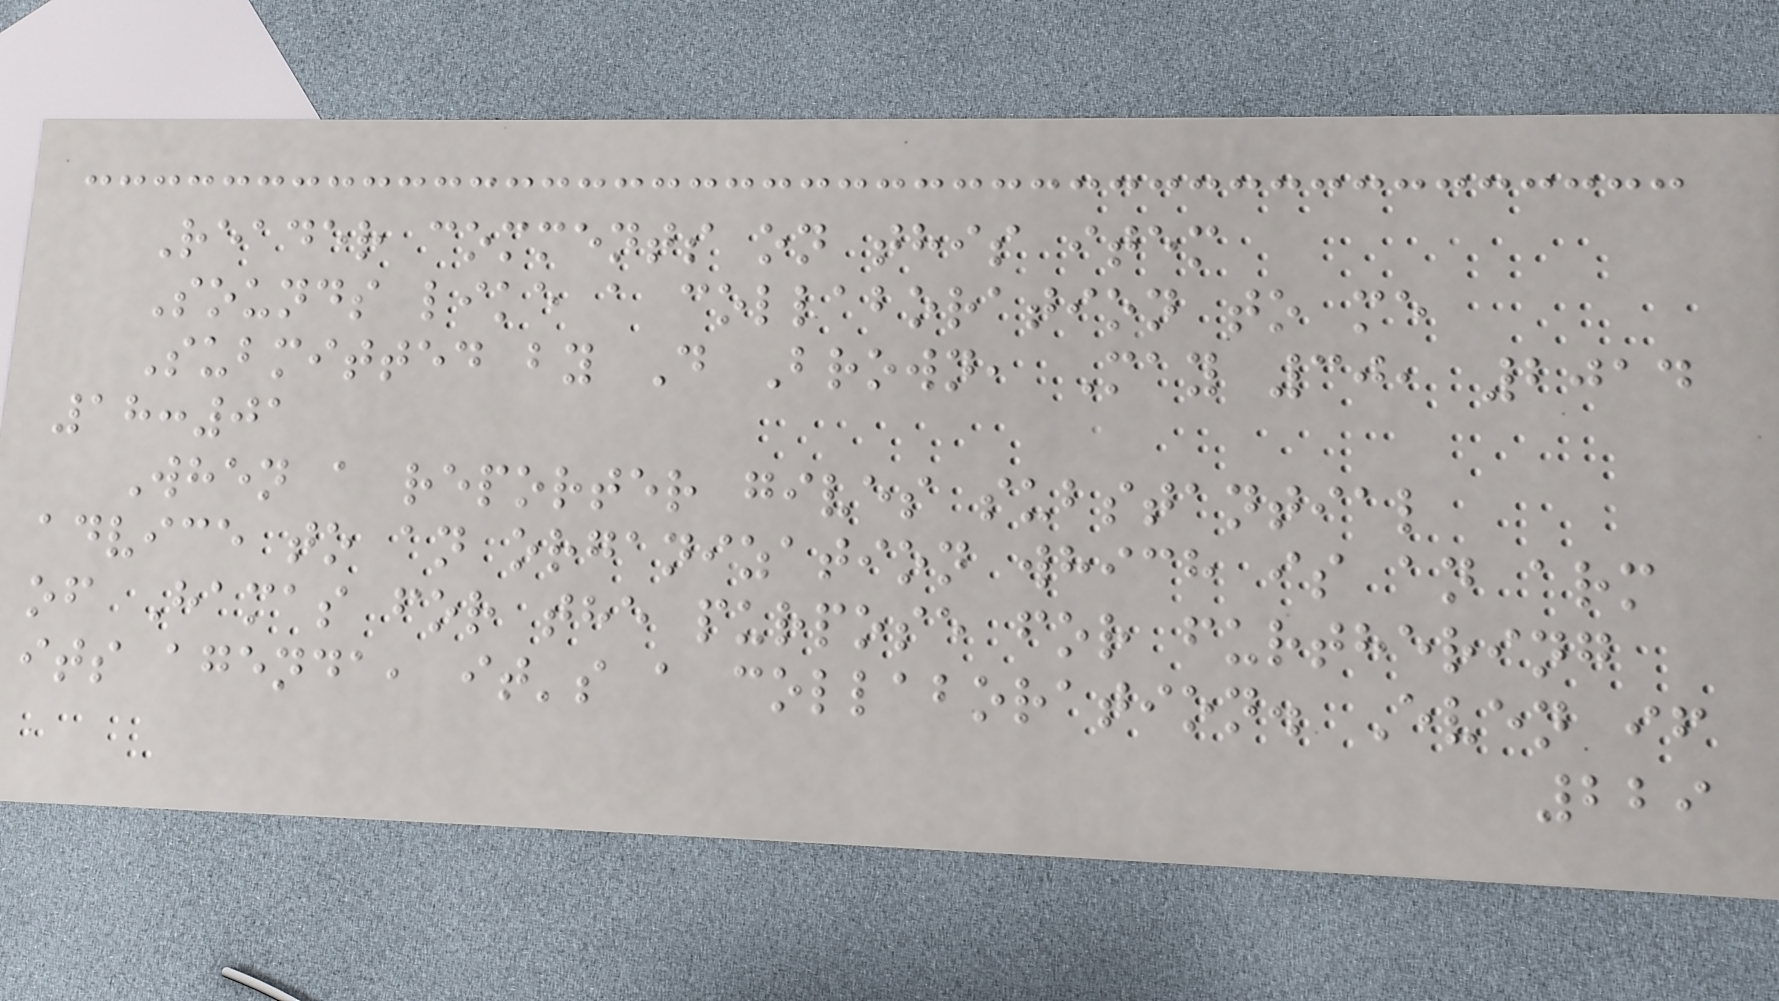Reader comments on this item
Sounds like a collaboration to me
Submitted by D Brown, May 30, 2014
18:01
When a reporter gives substantial
advice to an organization which is an arm
of Hamas for the purpose for furthering
its agenda, it's a collaboration. Even if
229
